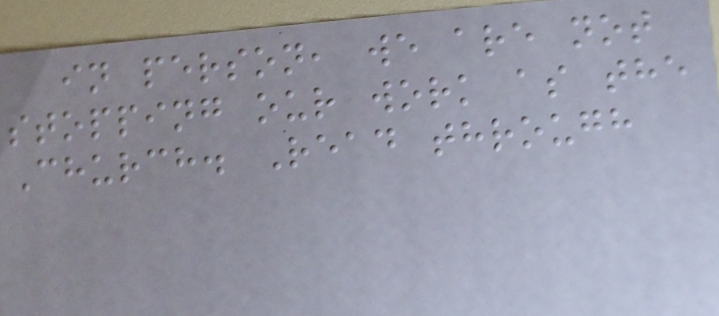in person, we are not
stopping our work as the
Church. Read through
